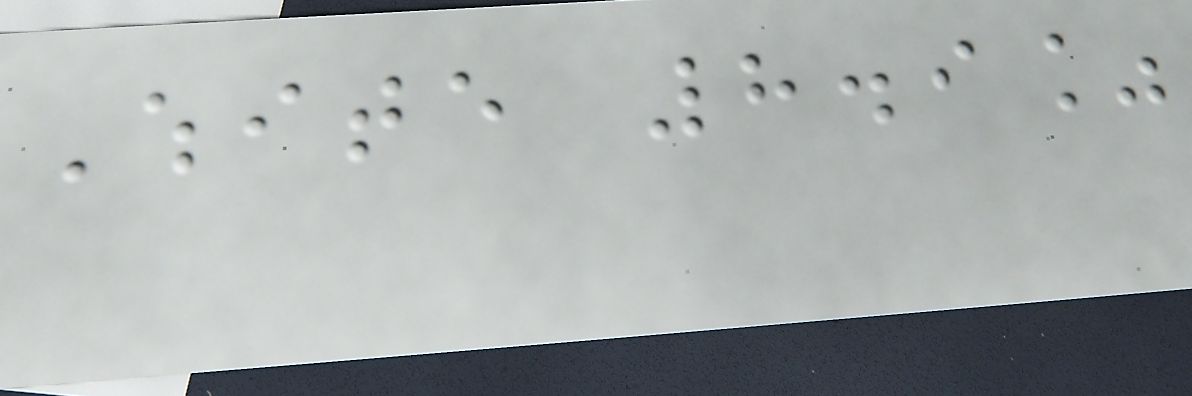White 8.9%
